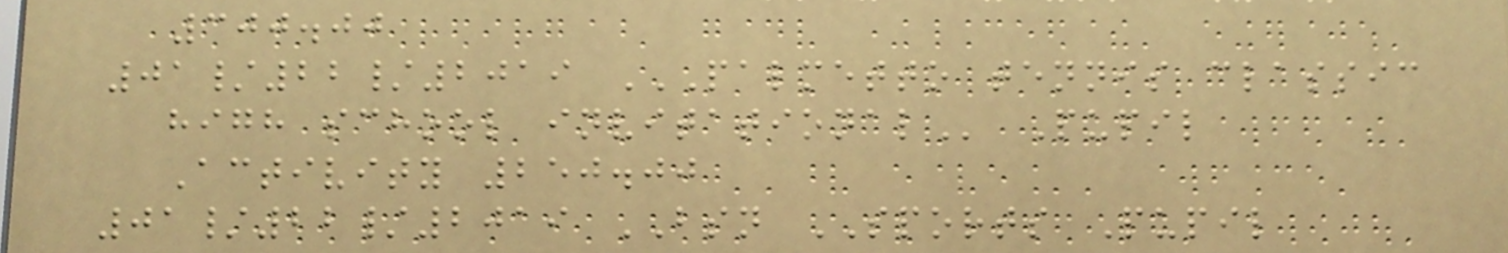300.00
01/22/2019 PALMETTO TENNIS CLASSIC
HIGH SCHOOL INVITATIONAL Pupil
Activity 250.00
01/22/2019 BSN SPORTS Pupil
